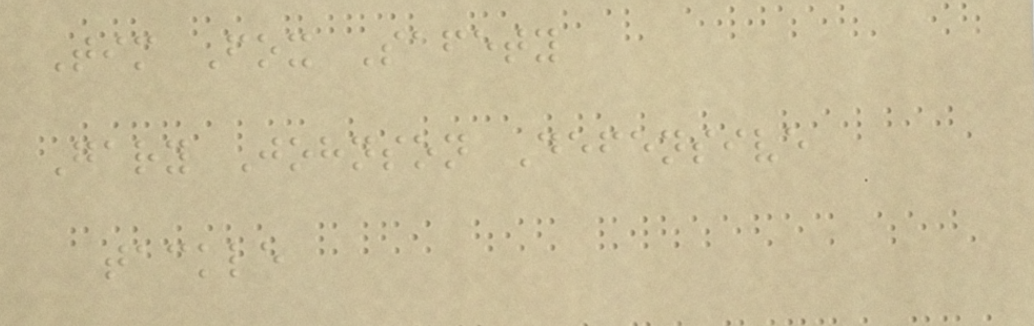Tim Fox Safety
Gary Johnson Defensive
tackle
